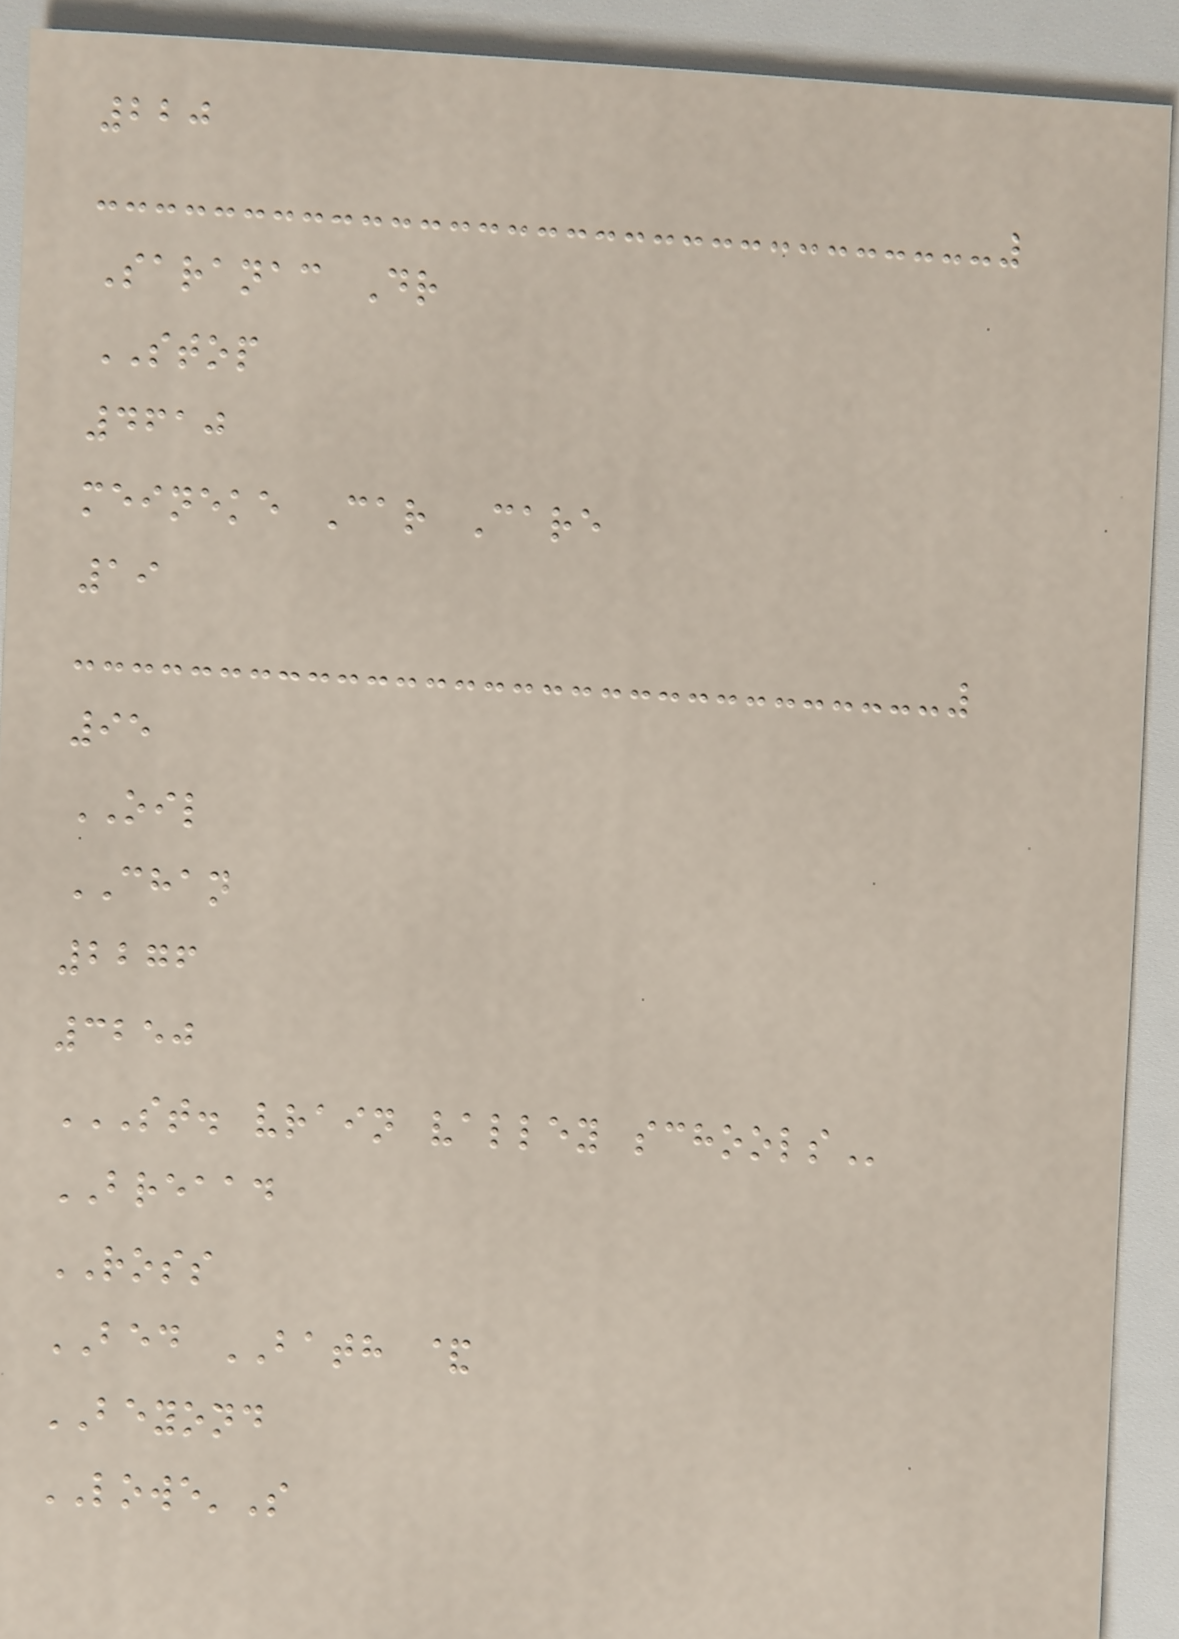220
Saranac Dr
STOP
4610
meineke Car Care
19
95
OIL
CHAN
2276
3250
ST. VRAIN VALLEY SCHOOLS
BREAAD
ROSS
BED BATH &
BEYOND
LOWE'S
